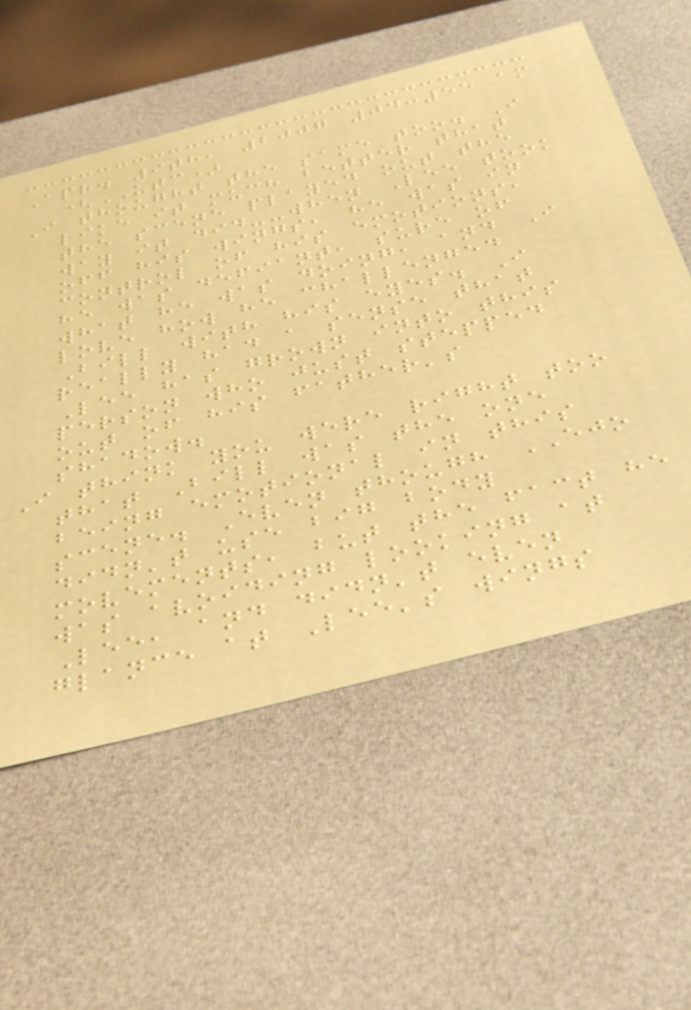Apr. 9th, 2007 04:55 am
(UTC)
I thought the same too. I
like it much better that
the scene played out the
way it did--when Lee took
off his wings, he was in
control of his emotions,
he was defiant, sure of
what he was doing, and I
love how he challenged
Bill with his eyes. I
really had a sense that
Lee has grown into this
person who just stepped
out of his father's
shadow.
I think you were right too
that Bill was the one
being emotional in this
scene. Even though EJO
didn't use big body
movements, but the fact he
was avoiding looking at
Lee, and didn't even
glance at Lee's wings
